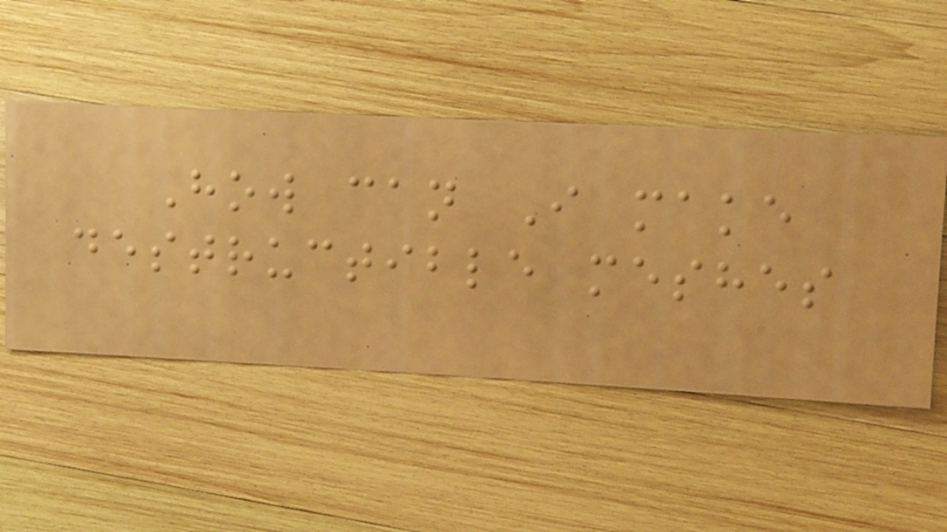How can I make
destructible meshes
